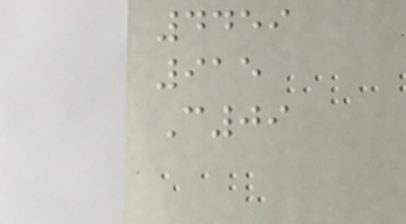4459
915
C09
